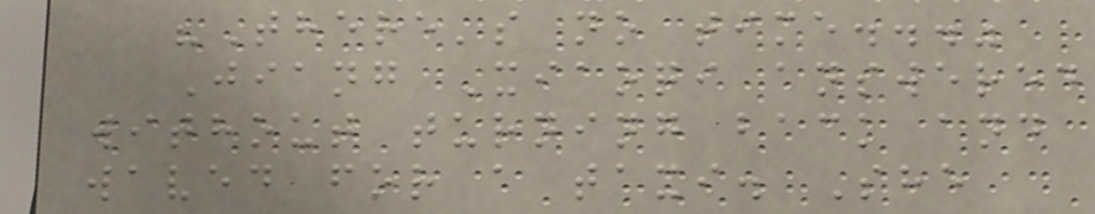"There's no time..."
Jiang Xiaoqi answered
without turning back and
waved for a taxi. She
